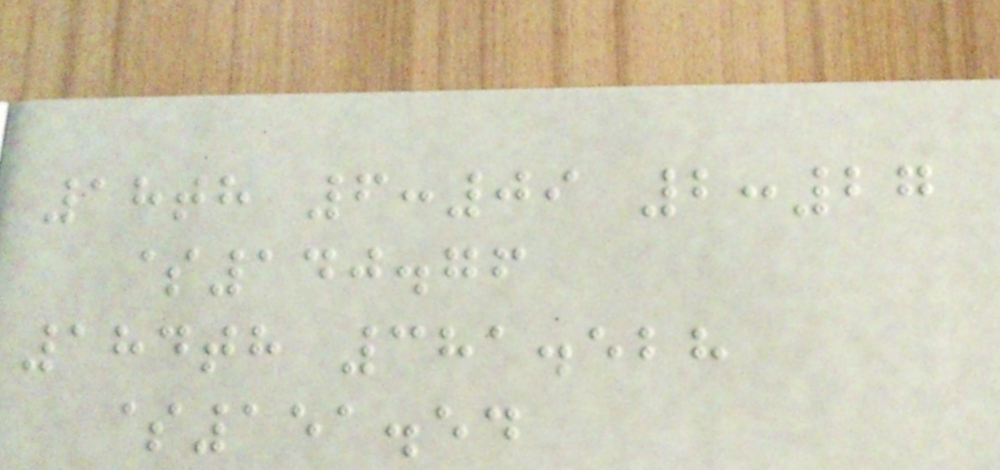18th 6:09 2:27
$140.76
184th 381.528
$151.54
